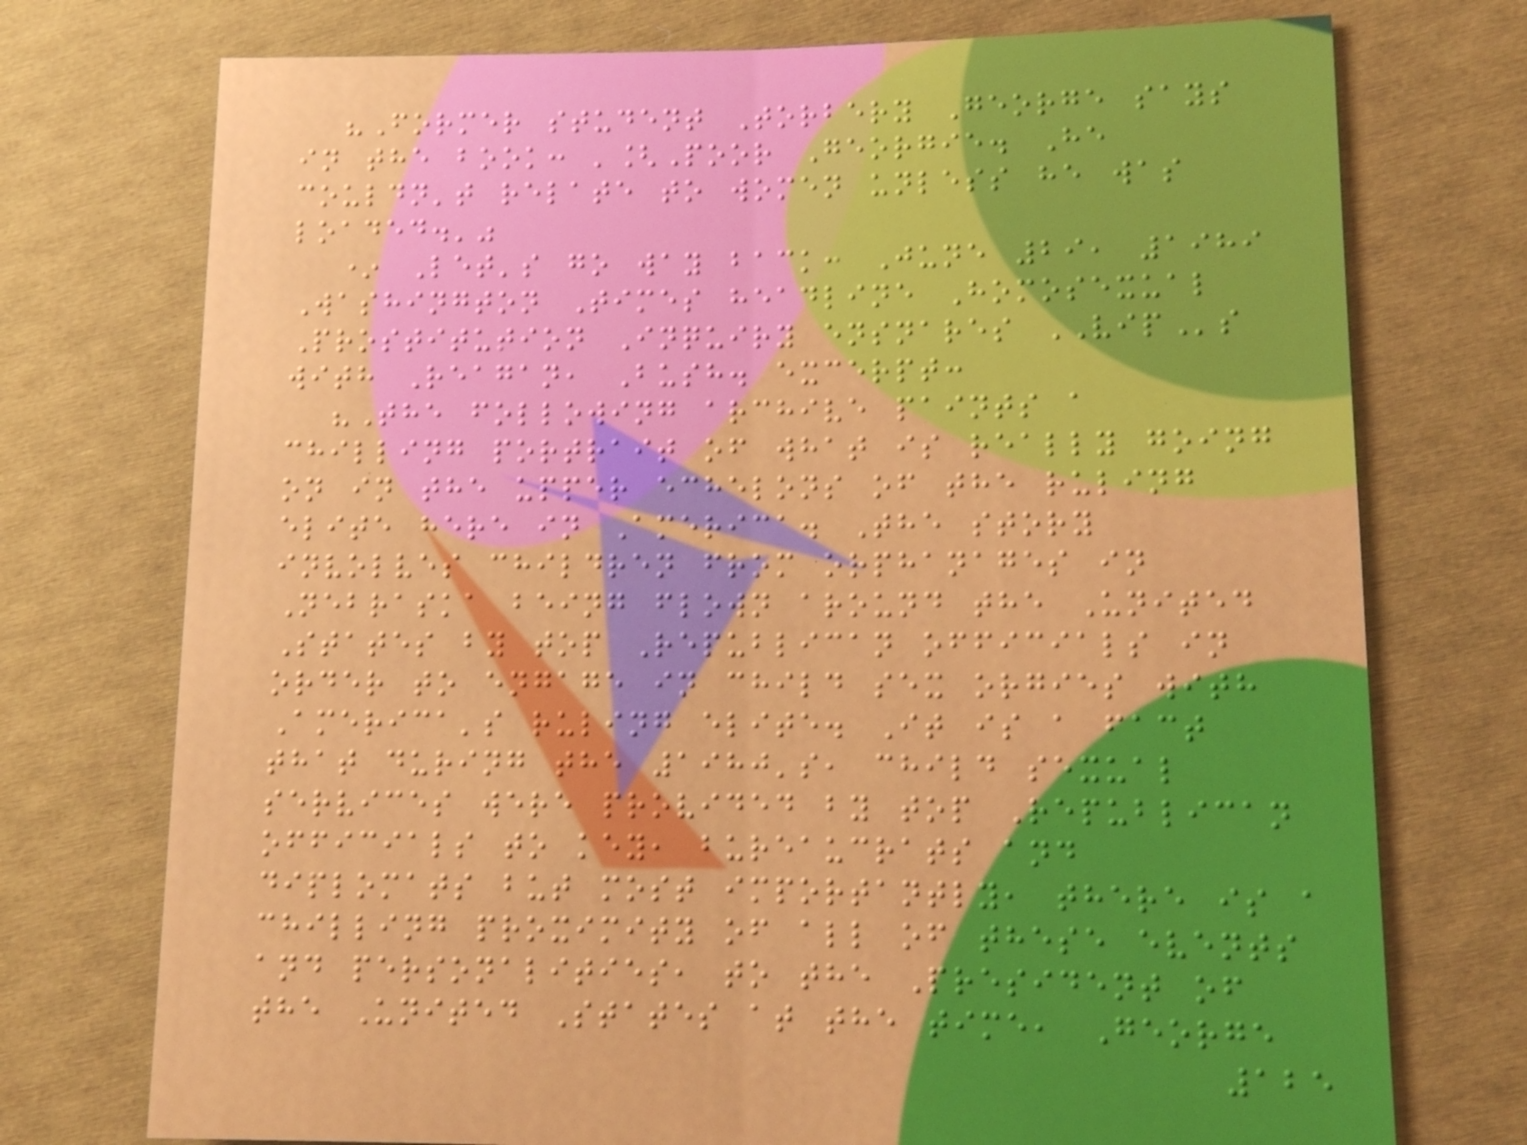"Former student Torbery George says
in the book: '[Poor Georgie. He
couldn't relate to women unless he was
loaded.'"
* Let's go way back: June 29, 1989
Washington Times headline Homosexual
Prostitution Inquiry ensnares VIPs
with Reagan, Bush. excerpt:
"The following archive paints a
chilling portrait of what is really going
on in the upper echelons of the ruling
elite here in America. The story
involves children from orphanages in
Nebraska being flown around the United
States by top Republican officials in
order to engage in child sex orgies with
America's ruling elite. It is a fact
that during the 1980's, child sexual
services were provided by top Republican
officials to key, bureaucrats and
diplomats but most importantly, there is a
chilling proximity of all of these events
and personalities, to the President of
the United States at the time, George
125
